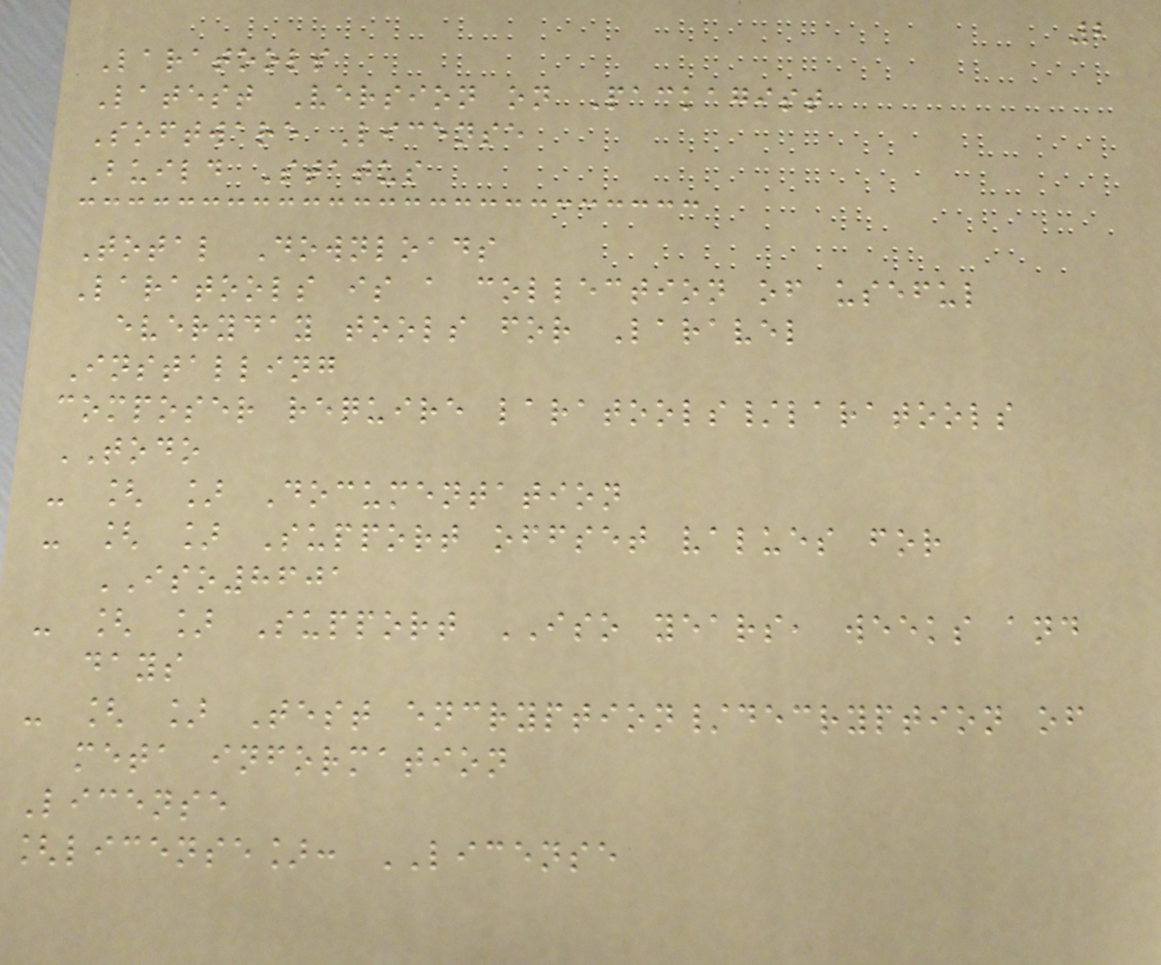2
Laratools
Latest Version on Packagist
Software License
Build Status
Total Downloads
Laratools is a collection of useful
everyday tools for Laravel
Installing
composer require laratools/laratools
TODO
- [ ] Documentation
- [ ] Support offset values for
ISO8601
- [ ] Support ISO years, weeks and
days
- [ ] Test encryption/decryption of
meta information
License
[license]: LICENSE
